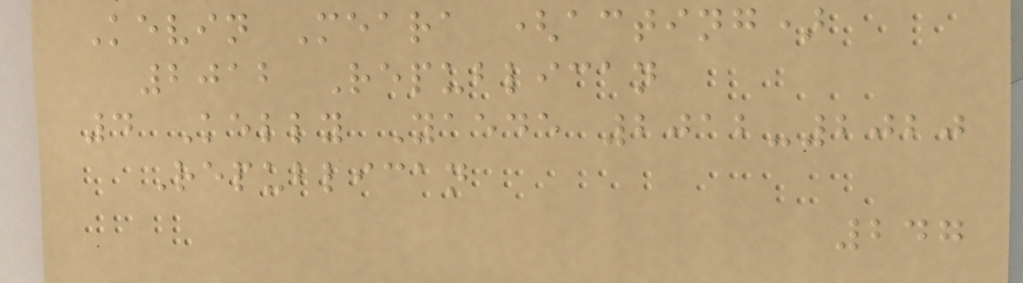Kevin Meara (acting)
2012 Republican
4 Kelly Yaede 2012-2020
Republican
247
